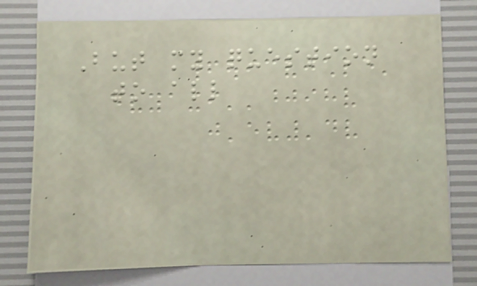But my question
to all
